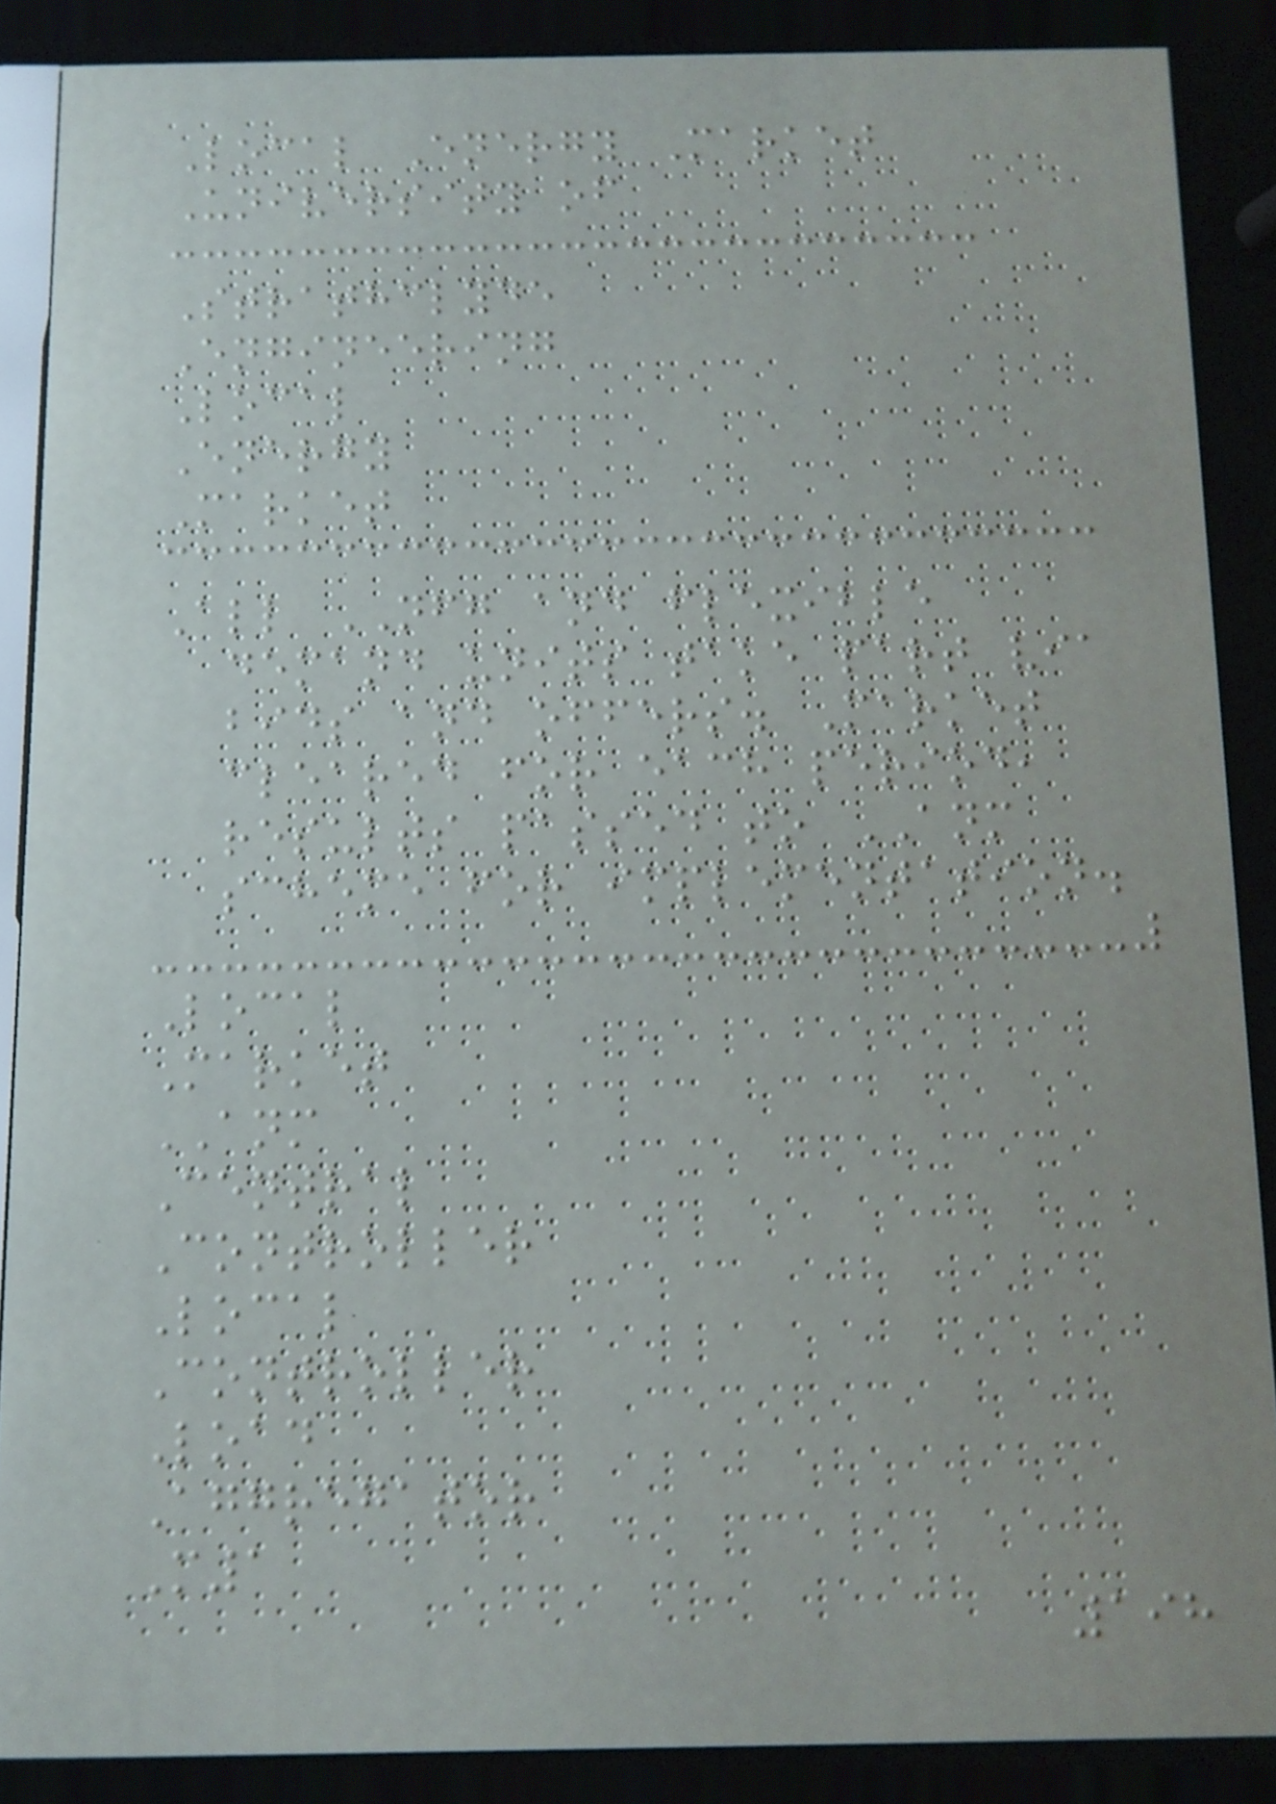Local Energy Market
University of
Strathclyde
Engineering
Local
Energy
Market
All NFG and flexible
demand units take part via
bids and offers. Market
cleared for each period,
results passed to ANM
scheme for implementation.
Local
Market
ANM
Central
Controller
Local
Controller
Load
Aggregator
M1
198
